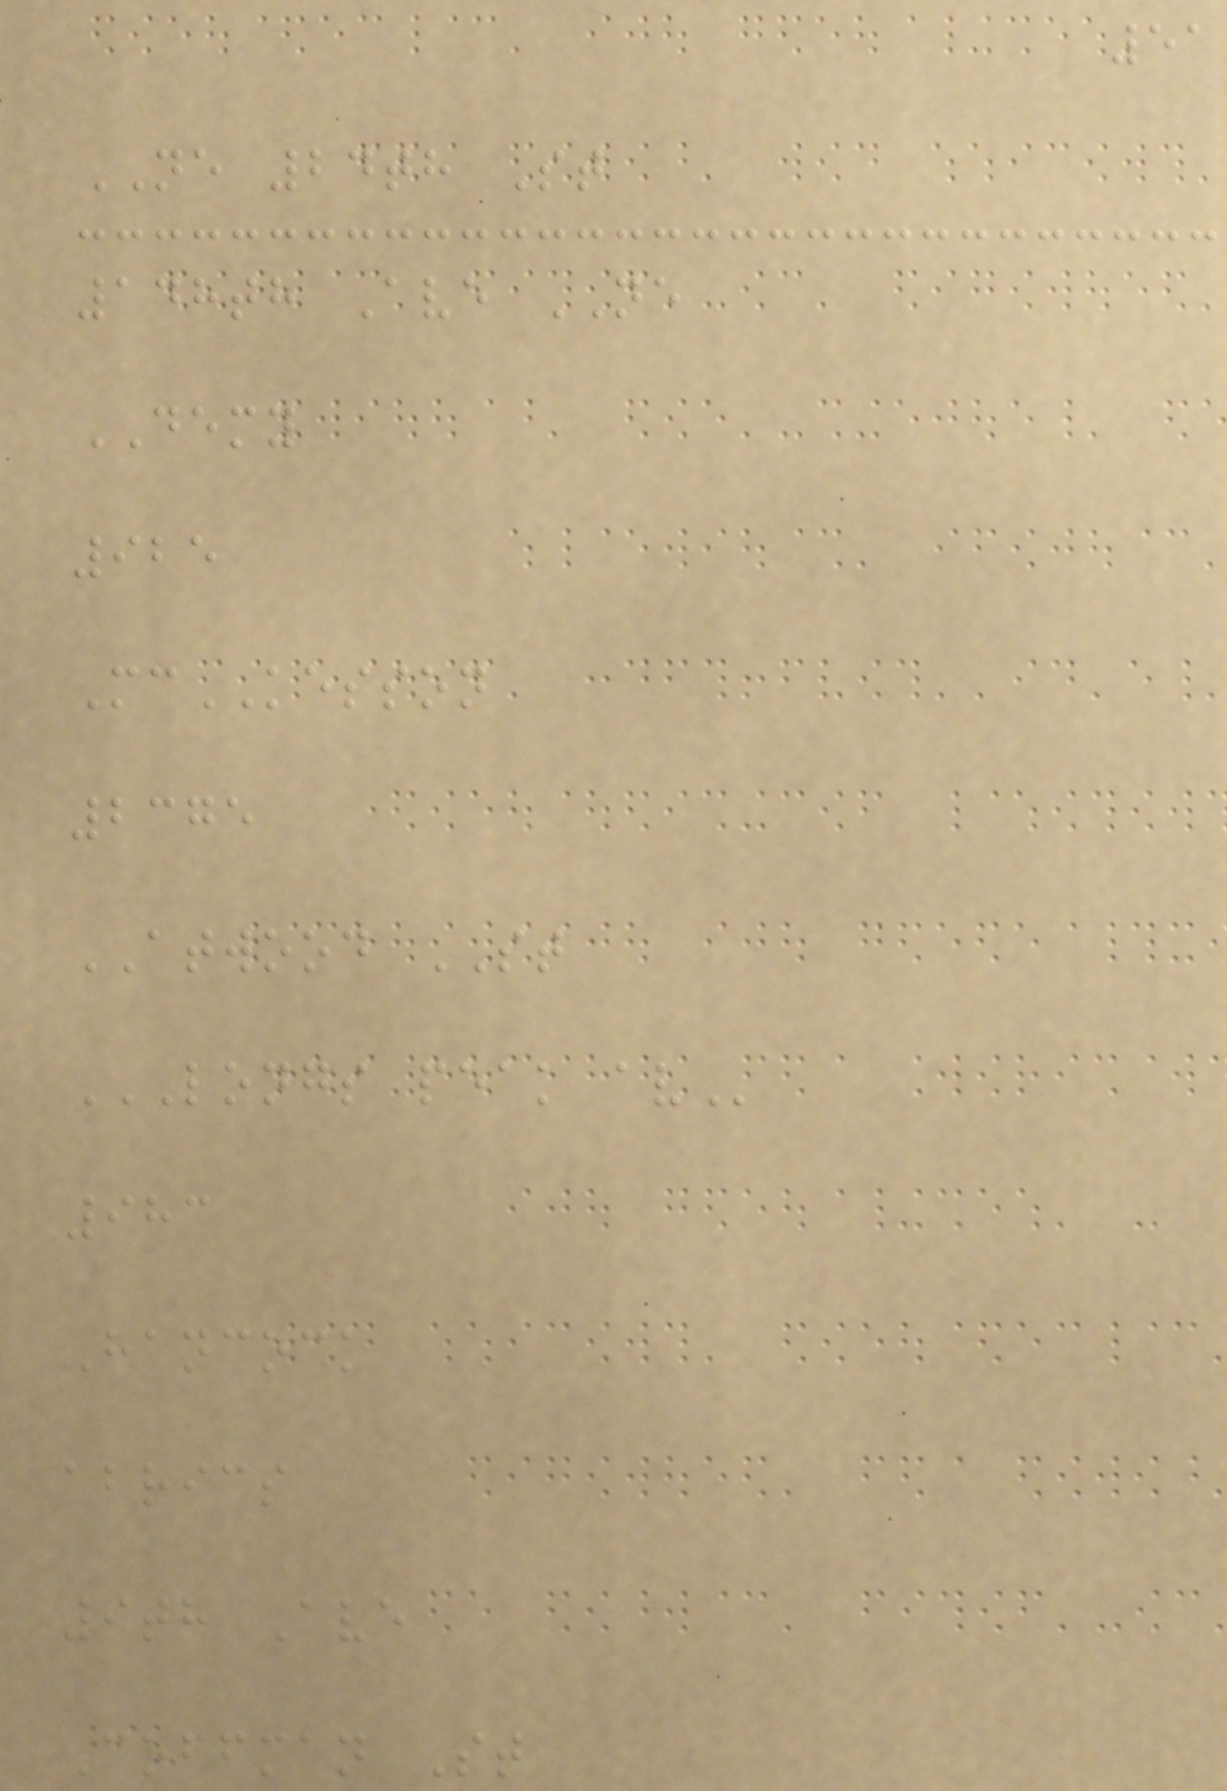51
NE 24th St
148th Ave NE
DEMY
925
McKESSON
2375
ATWOOD ST
LONGS PEAK AV
983
Hancock
abrics
9th Ave
Coffman St
